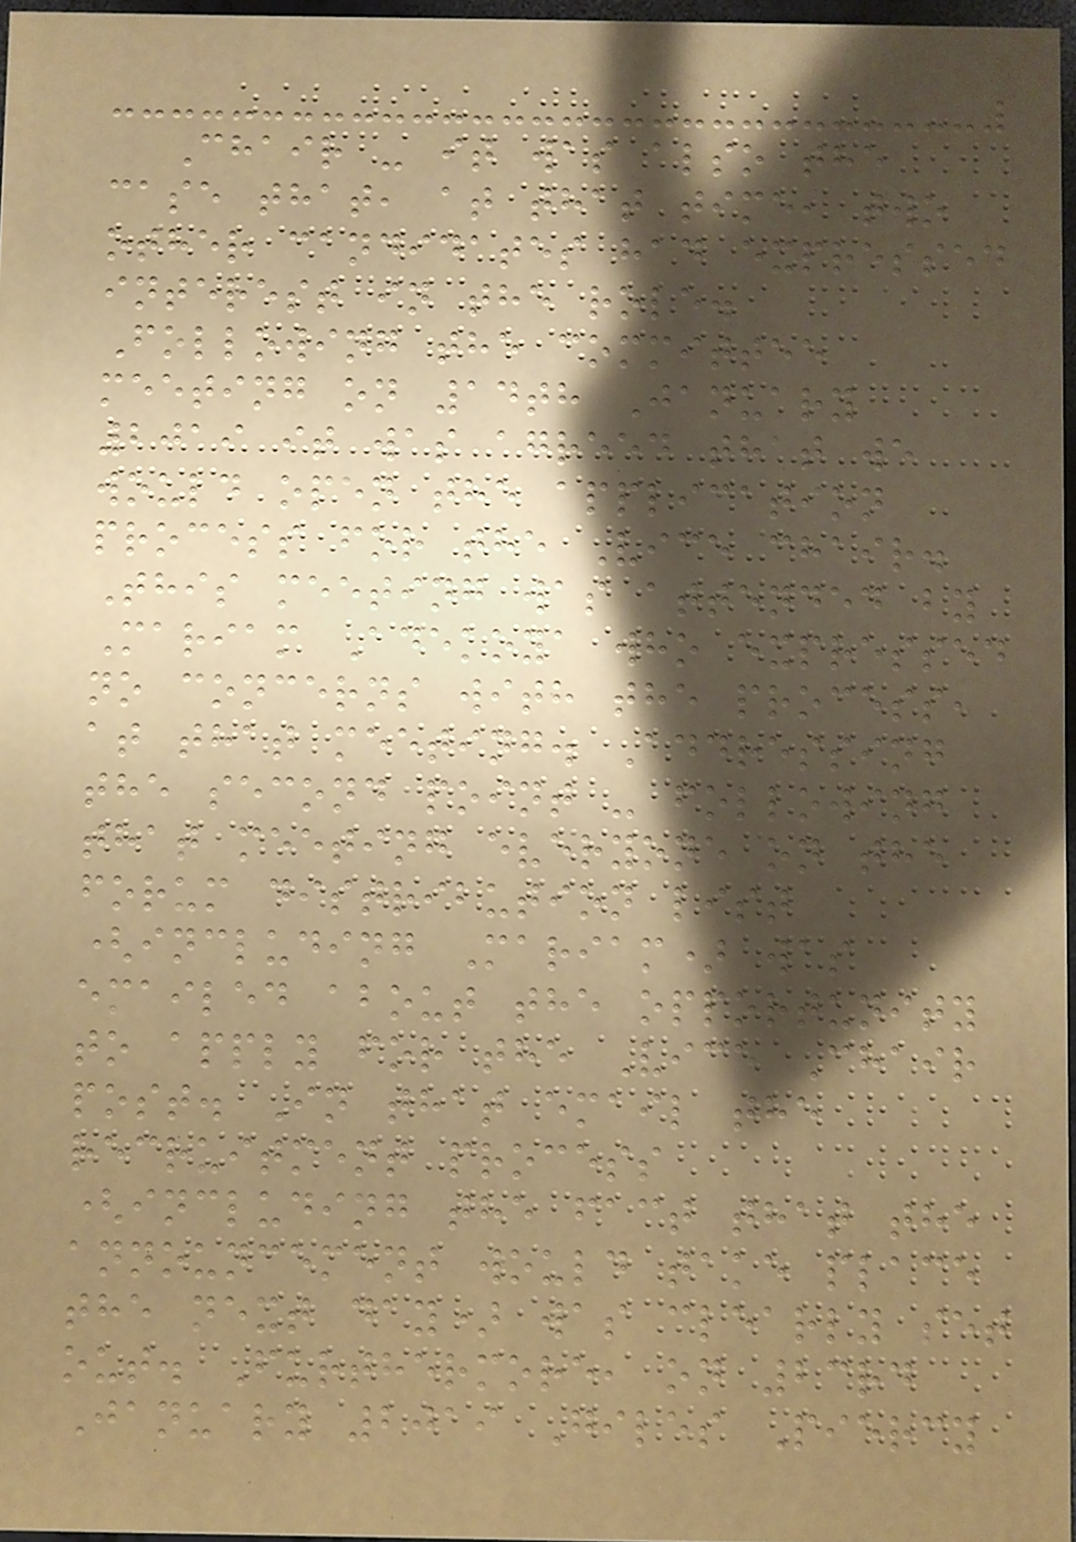Chair - it was also the
case that, at that time, two
other candidates had expressed
interest in the role.
Following the committee
meeting on 14th January
2019 it was agreed that we
would open the application
process for the Vice chair.
This meeting was attended by
Mariam Adekoya who expressed
no concerns with the process,
at that meeting. Addressing
the second point - following
that meeting everyone on the
forum distribution list
(including Mariam) was
emailed about the opportunity
to apply for the Vice Chair
post. In that email the
recruitment process
(including the fact that the
announcement would take place
the next day) was clearly set
out. Furthermore, on 23rd
January 2019 Giles Piercy
